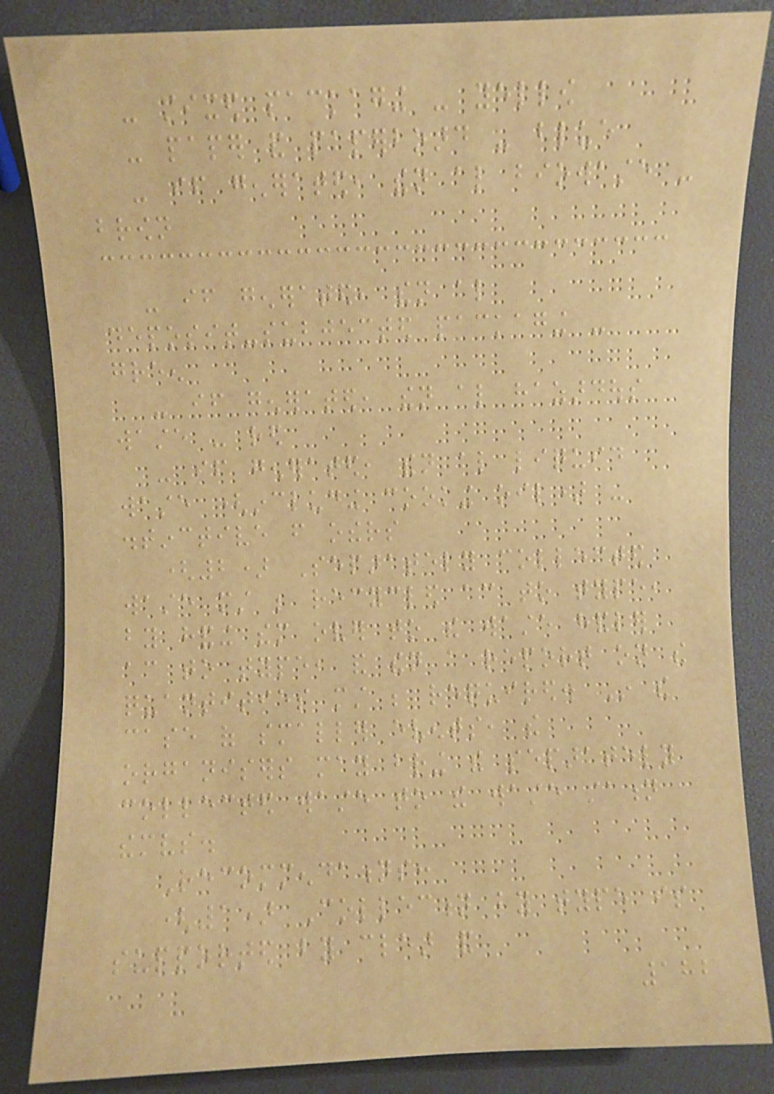- mixed packaging - yellow
- paper and paperboard - blue
- if generated, then also biowaste -
brown
- if generated, then also
deposit-subjected packaging -
green
- if generated, then also hazardous
waste - red
- if generated, then also liquid
waste (including cooking oil) -
distinctive from others
(2) Separately collected
waste must be recycled according to type,
by handing them over to the waste handler
according to type, and then a report on the
quantities must be required. In the
case of smaller events, the
organisers may bring the separately
collected waste to the waste station
themselves.
Recommendations:
(1) Collection by type is
supported by clear and
182
